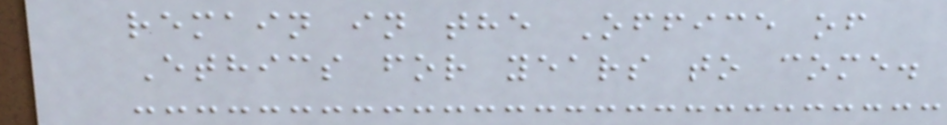remain in the Office of
Ethics for years to come.
